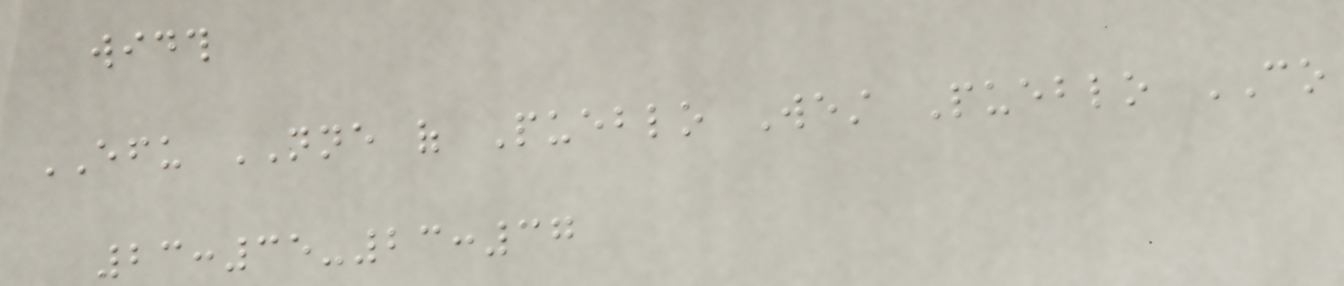width
EFU NNE of Pueblo West Pueblo CO
23:35-23:37
